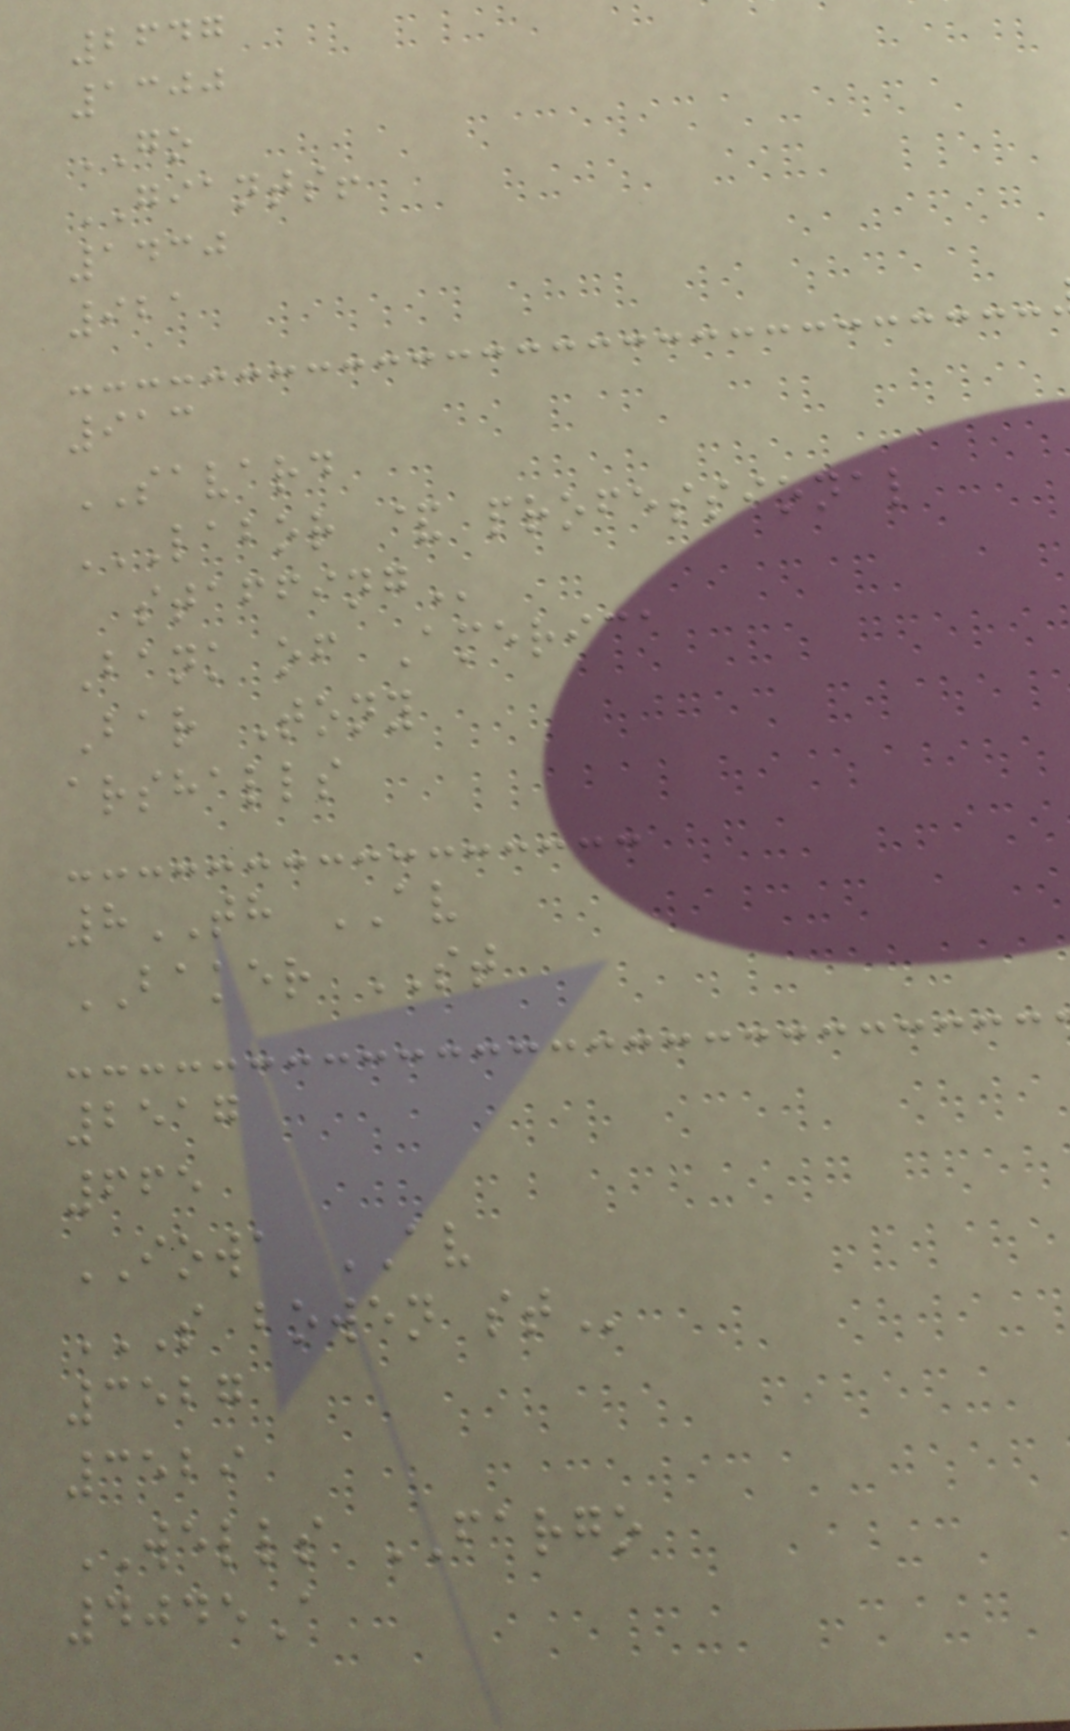2647
1300
GO
GIANTS!
1430
921
913
SAVARD
LABOR & PROFESSIONAL
STAFFING
Bank of America
Bar Tony
arshalls
8TH AV
BAKER ST
2517
665
IOWA AV
S BOWEN ST
3527
3529
WELLS FARGO
4045A
